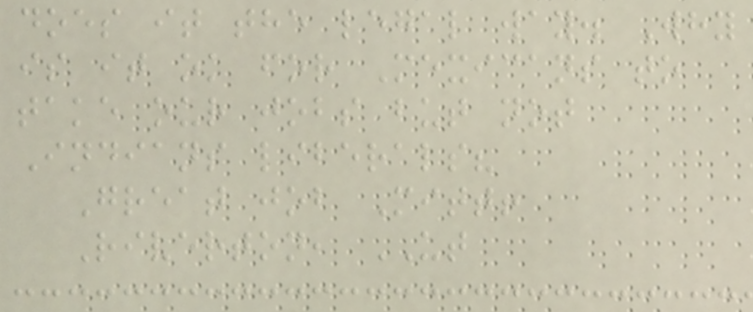does it the legal way. Why
is it ok for Mexicans to
take our jobs but not
Indians liberals?
Great job Mitt!
Riverton, UT
